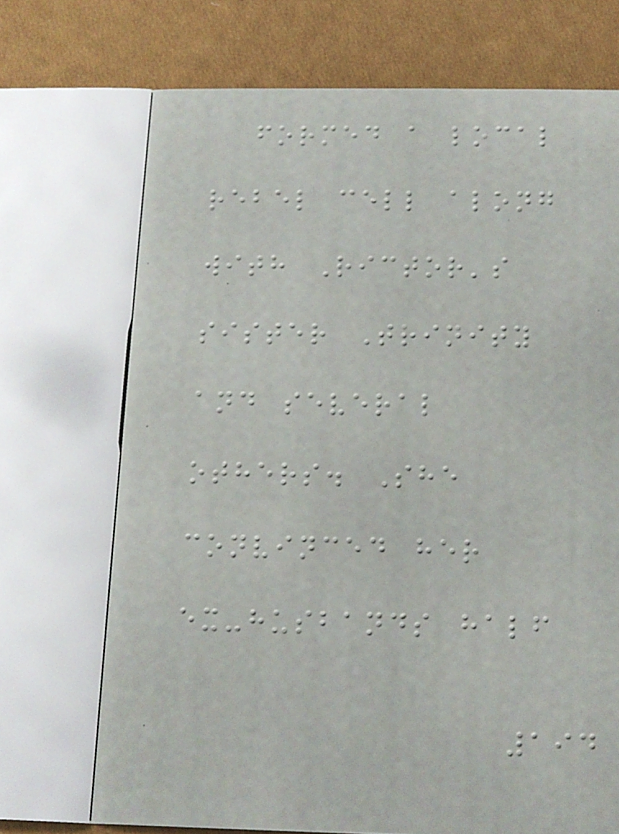formed a local
rebel cell along
with Rictor's
sister Trinity
and several
others. She
convinced her
ex-husbands half
194
